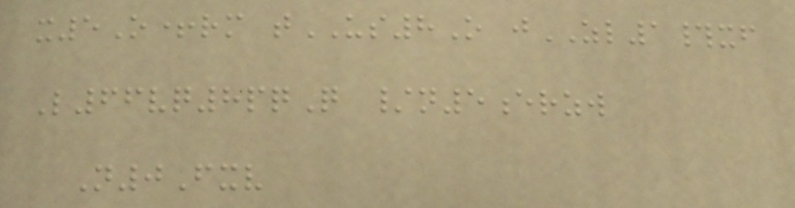x5O+rm tUS8O jZL1#xf
L66vq8pqQ /n5erzw
N0Fxv
